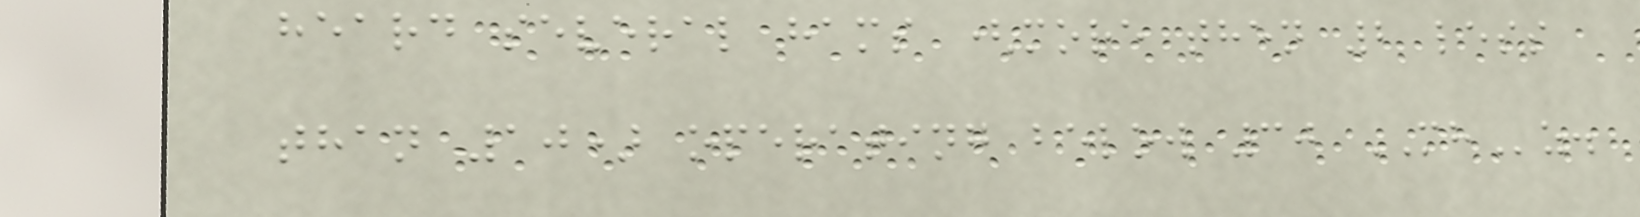heard several hams (more then 2 less
than 10) operating below 30 MHz.
